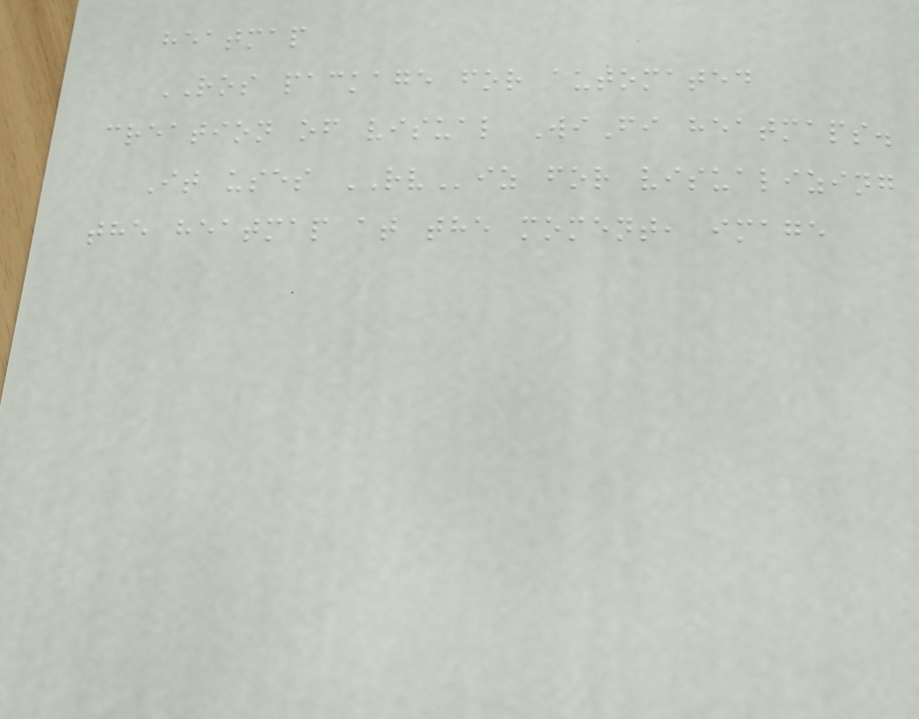heatmap
ROS package for automated
creation of visual WiFi heatmaps.
It uses RViz for visualizing
the heatmap at the moment, image
